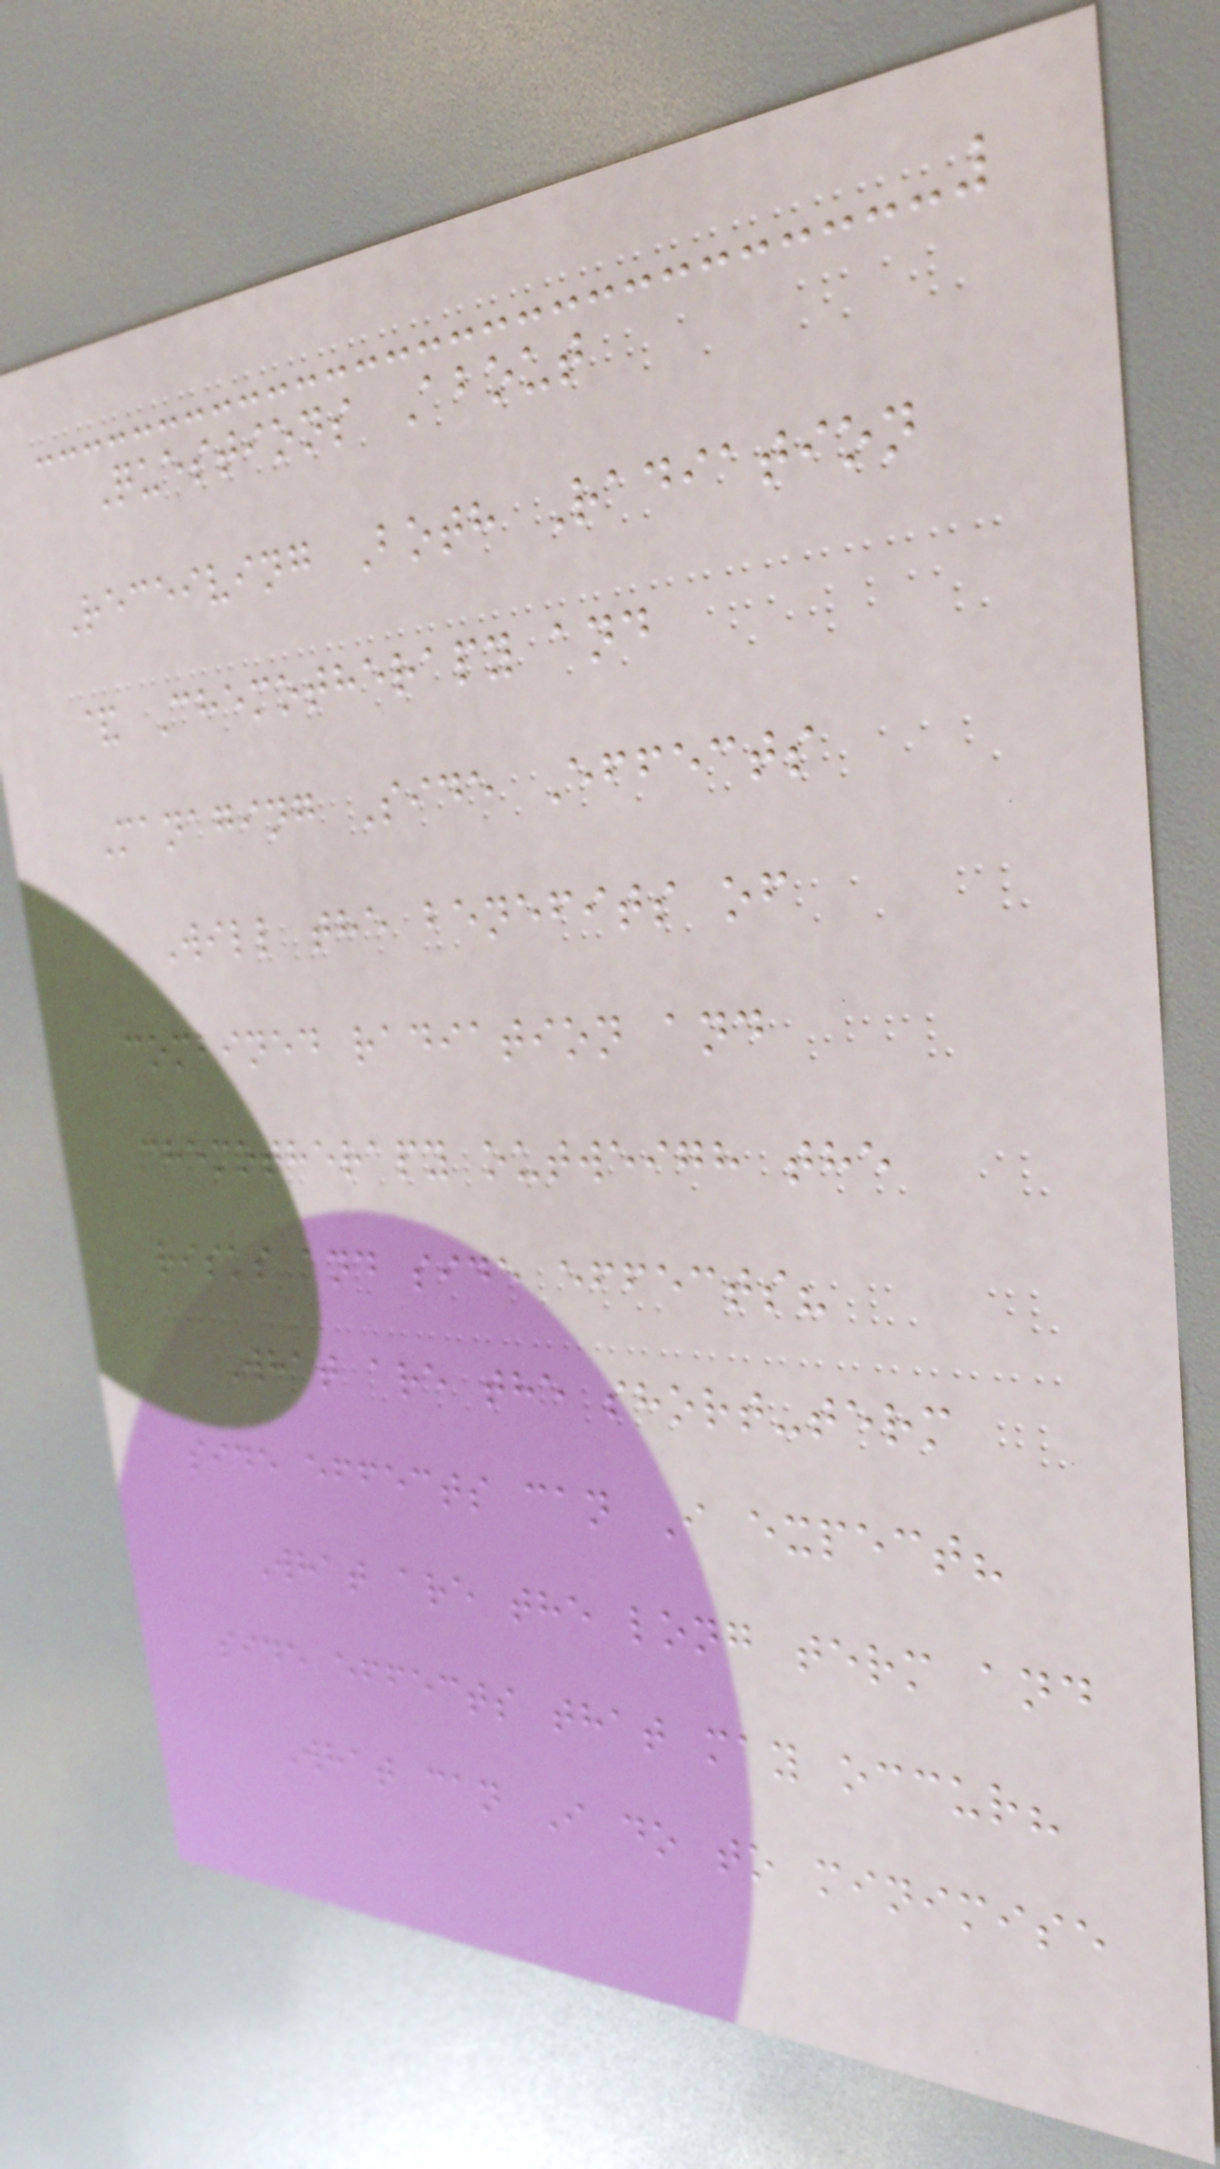Questions About
Receiving Both Radiation
& Chemotherapy and
Managing Side Effects
Will the benefits of
combined radiation and
chemotherapy outweigh the
risks and side effects?
What are the short-term
side effects can I expect?
What are the long term and
side effects that may occur?
What can I do to minimise
